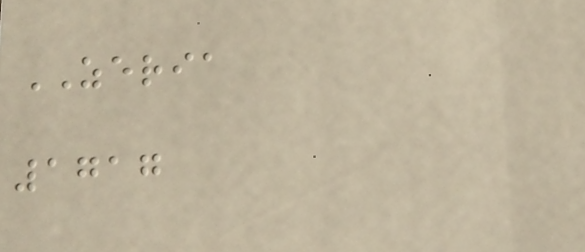ZERIA
1717
